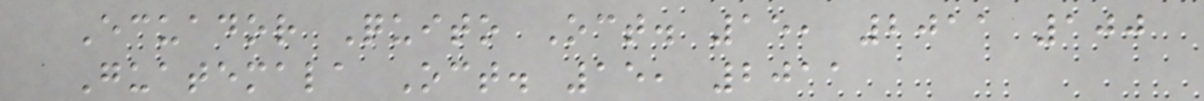Ecuador Quito Oct. 15, 2011 100
Guatemala Oct. 15, 2011
